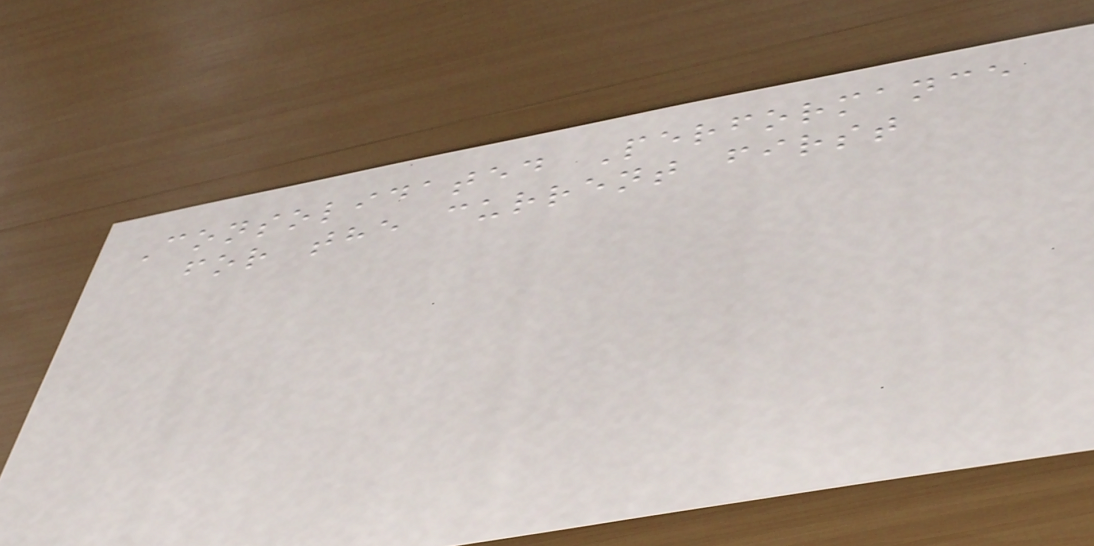Consolidated Performance
for the current first
